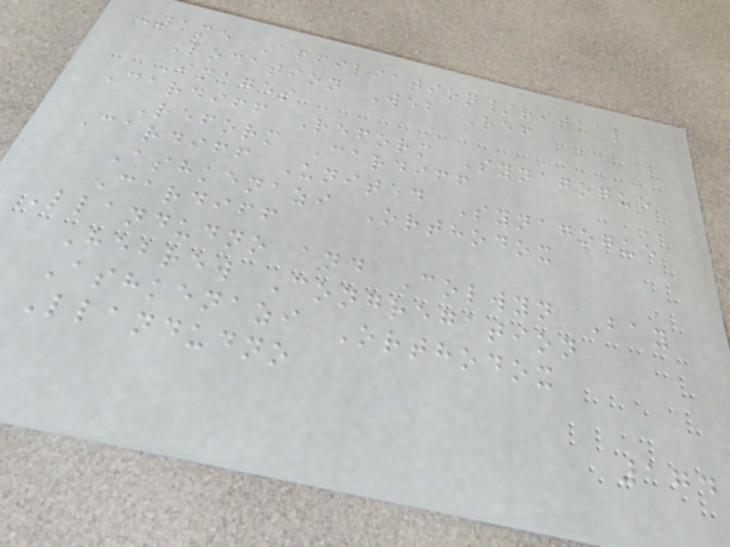Name Affiliation/ritual
Location Web Ref
Images
Cardiff Reform Synagogue
Reform Cardiff
Cardiff United Synagogue
Ashkenazi Orthodox
Cardiff
Llandudno and Colwyn Bay
Hebrew Congregation
Ashkenazi Orthodox
Llandudno
174
